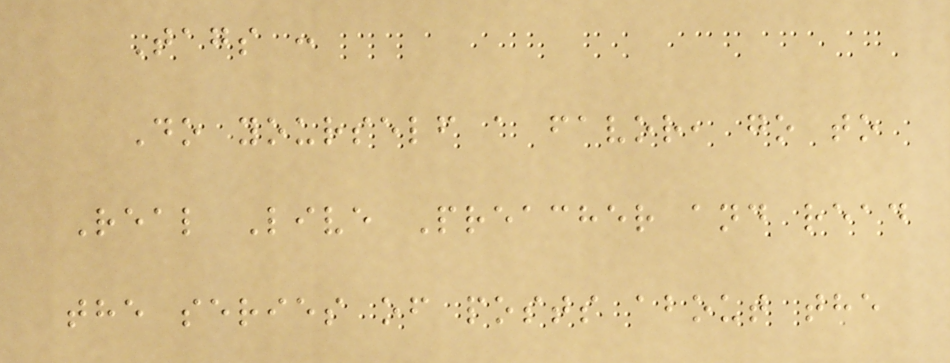Tags :
Do yourself a favor, go to
Real Live Preacher and read
the series of posts about the
